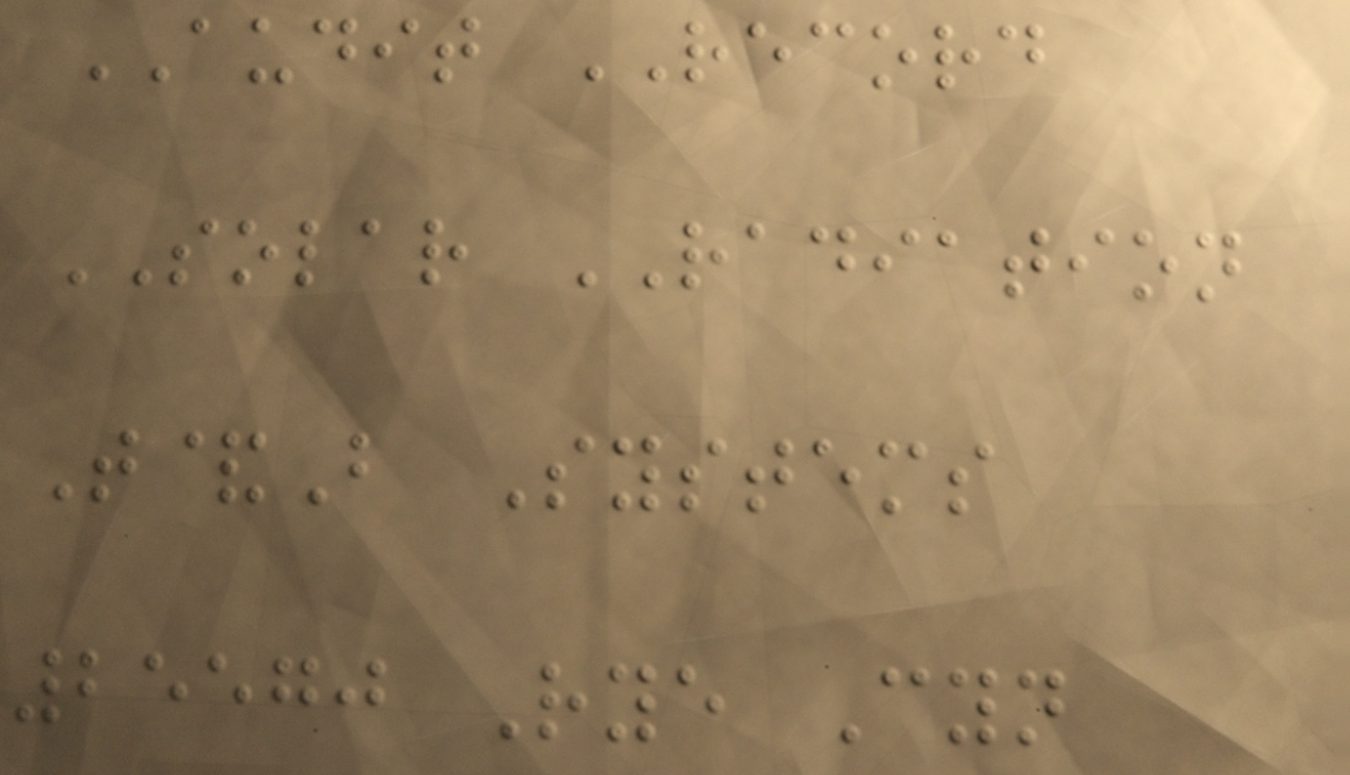AUDIT RECORD
SOLAR RADIATION
T&B Systems
25570 Rye Cyn
